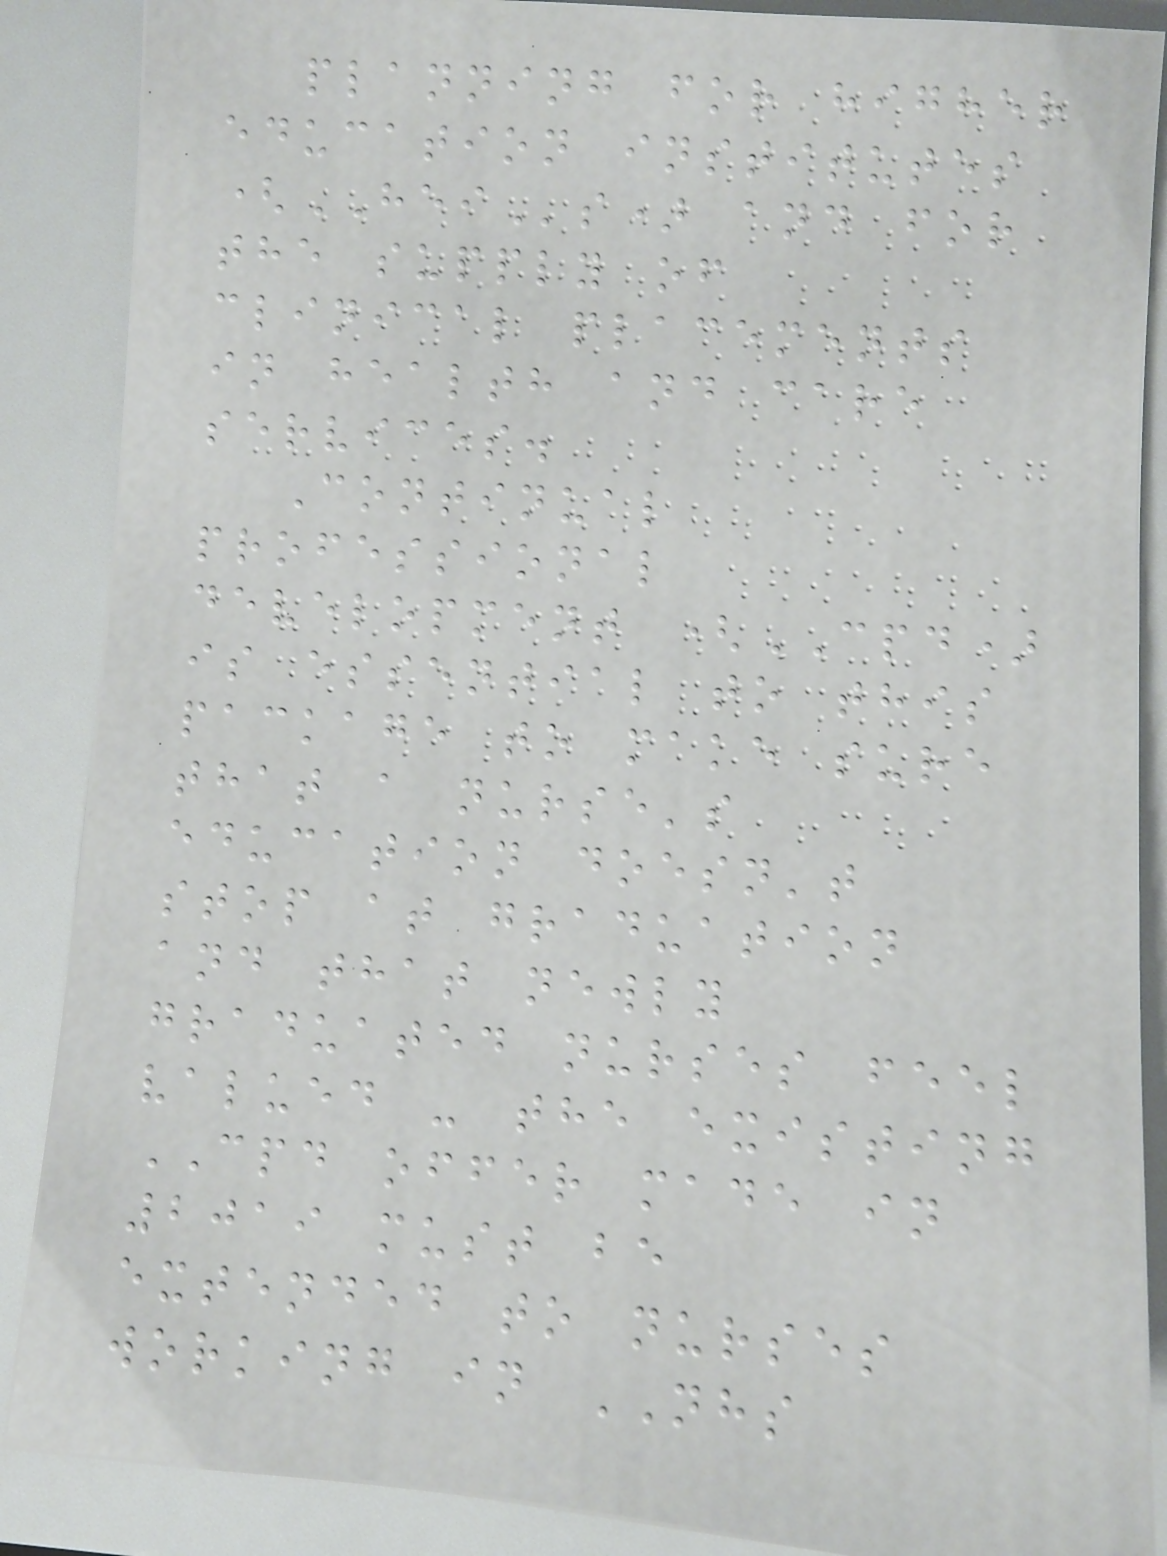planning for higher
education institutes
(HEIs) and for
the supply of
clinical placements
in health and care
services.
Continual
professional
development (CPD)
is essential to this
package to make sure
that a nurse's
education doesn't
stop at graduation
and that newly
graduated nurses feel
valued - the existing
CPD offer made in
2019 must be
extended to nurses
working in NHS
